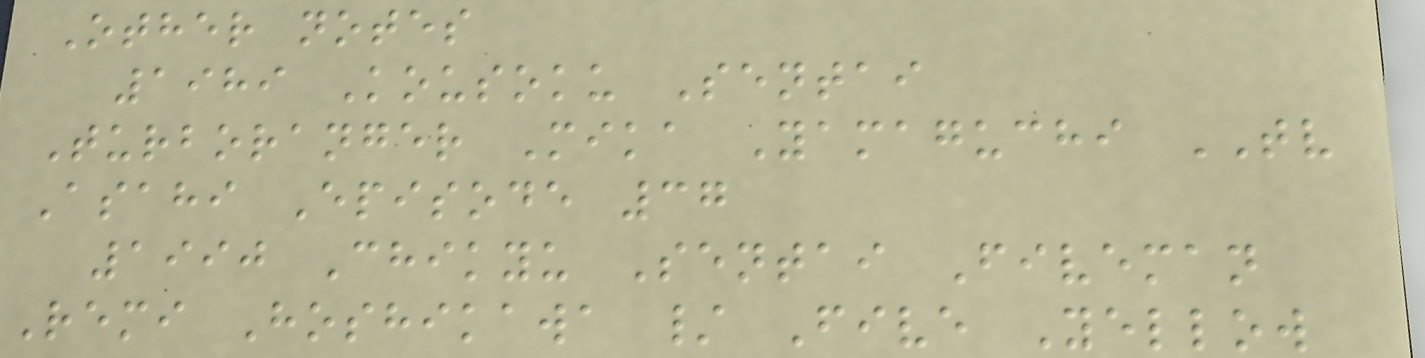Other notes
1989 Kousoku Sentai
Turboranger Mika Yamaguchi TV
Asahi Episode 37
1990 Chikyu Sentai Fiveman
Remi Hoshikawa / Five Yellow
